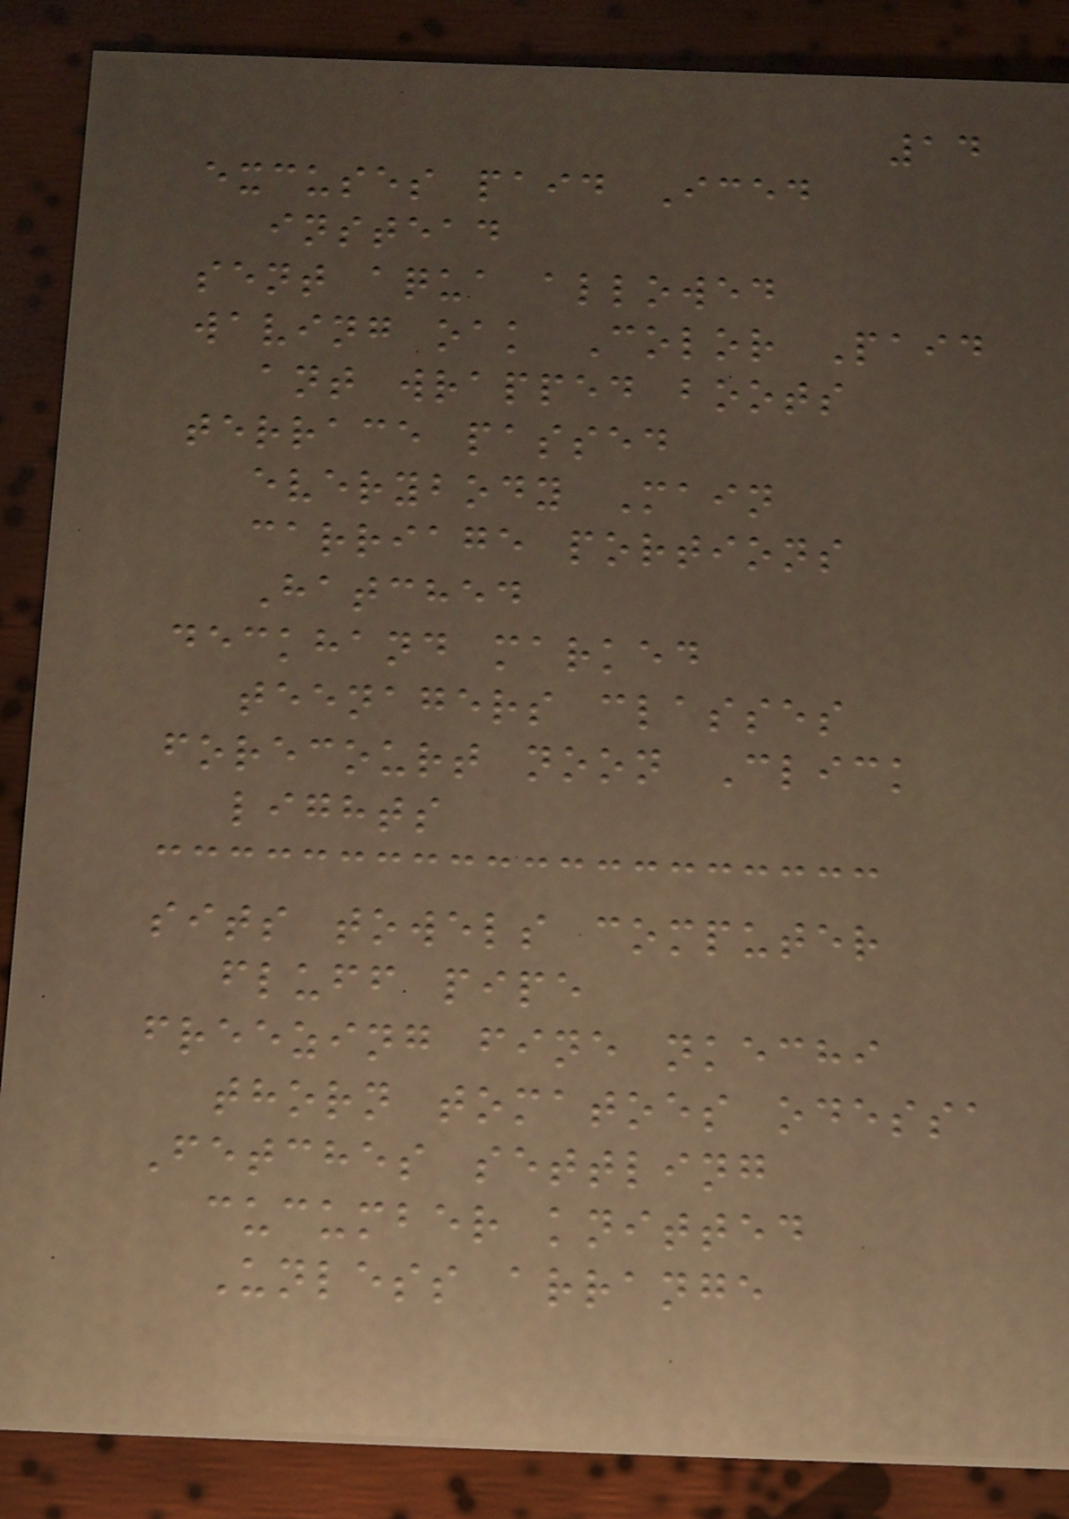14
excuses paid Iced
instead
sent aqua allowed
waving oak Color Paid
ant wrapped boots
terrace passed
everybody Main
carriage portions
Hatched
deckhand marked
teenagers classes
forecourt noon Click
lights
sits towels computer
fluff pipe
freezing fine nkechi
thorn tomatoes odessa
Fetches settling
cucumber knitted
Unless arrange
